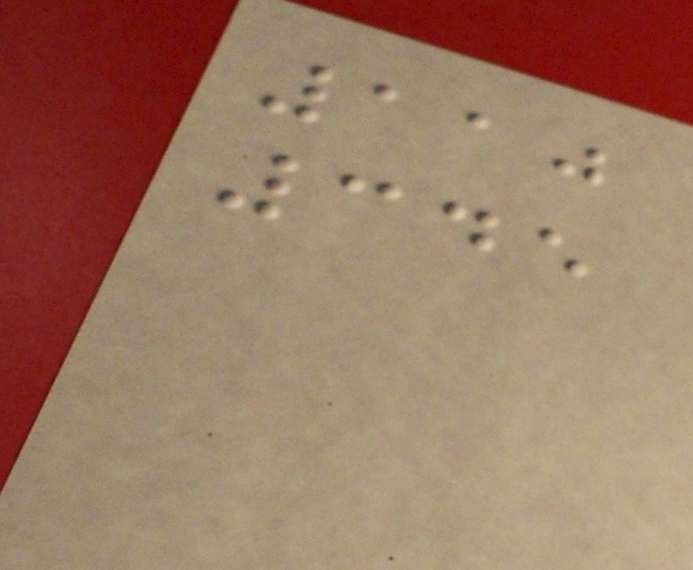110
345
